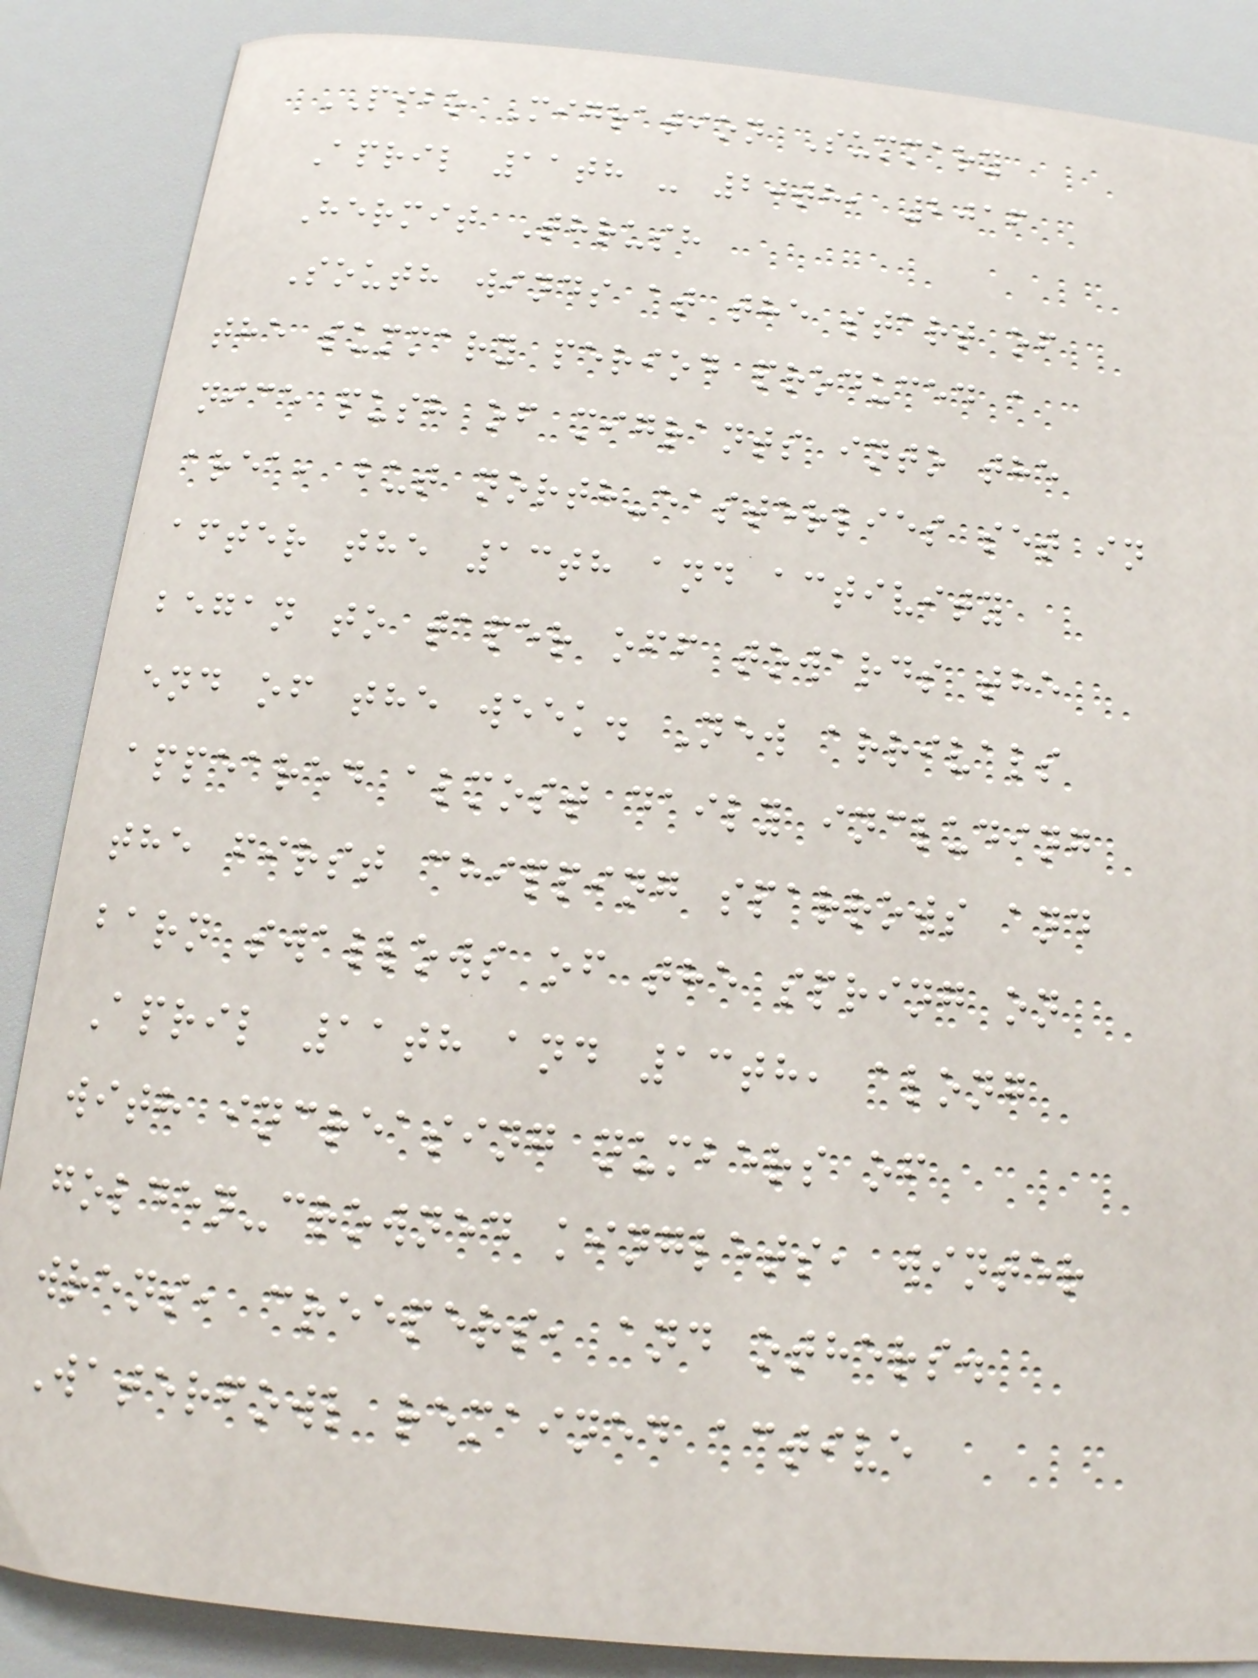PIBO Migration Summary
April 11th - 20th, 2016
Hermit Thrush
South winds at the start of
the summary period produced a
nice push of migrants into the
area, but north-easterlies set in
after the 13th and activity
began to taper off towards the
end of the week. New arrivals
appeared almost daily including
the first chipping sparrows and
barn swallows of the spring on
April 11th and 13th, along
with increasing numbers of
golden-crowned kinglets, winter
wrens, creepers, and others.
Waterfowl remained active
